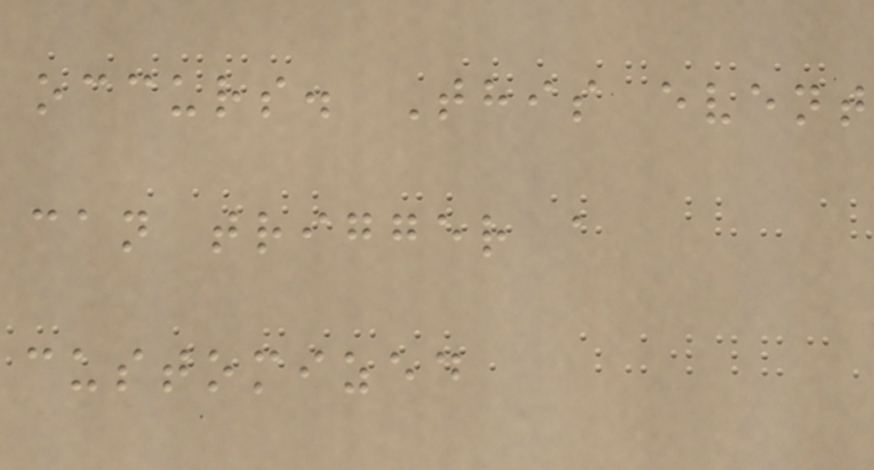occurs. This event
can trigger a
customized
